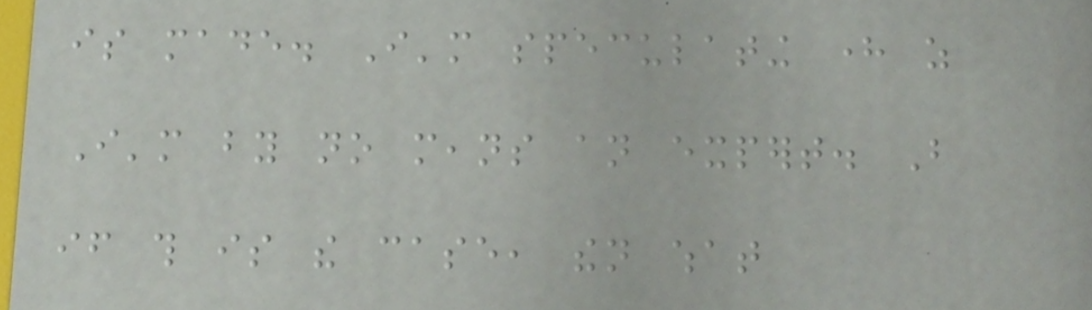is made. I'm speculating here as
I'm by no means an expert. But
if this is the case, then what
